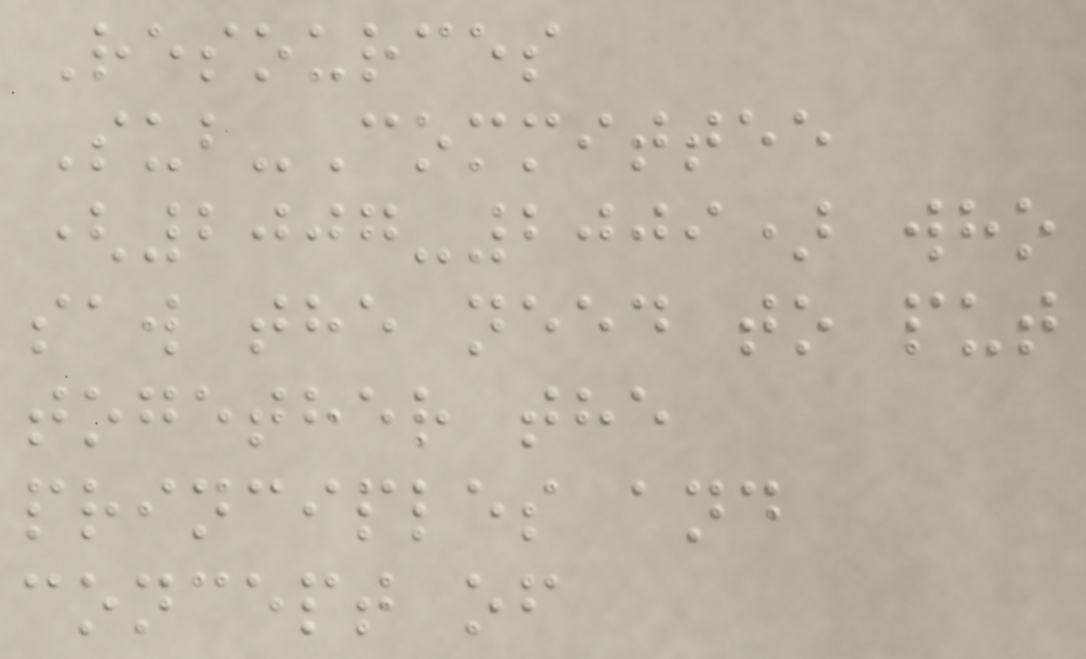Resources
Sub-Committee
(2007-2009) who
saw the need to put
together the
principles and
concept of
